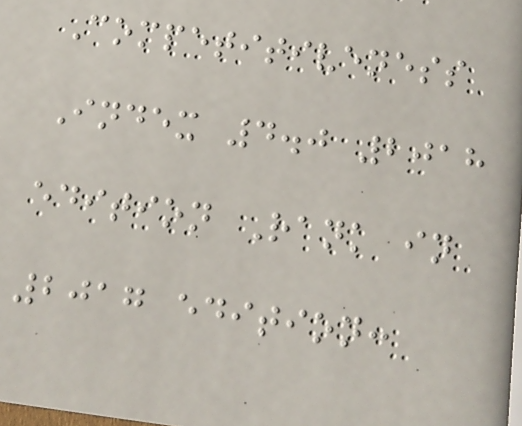Competitiveness
Index 4.0 2018
edition Rank in
2017 edition:
